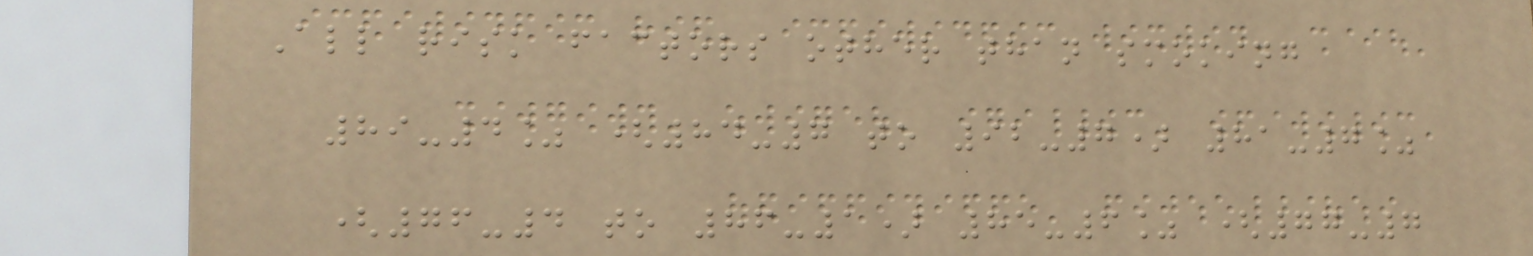All risk factors other than smoking
89-4% (84-7 to 92-7) 81-7%
(76-4 to 86-1) 85-6% (77-7
